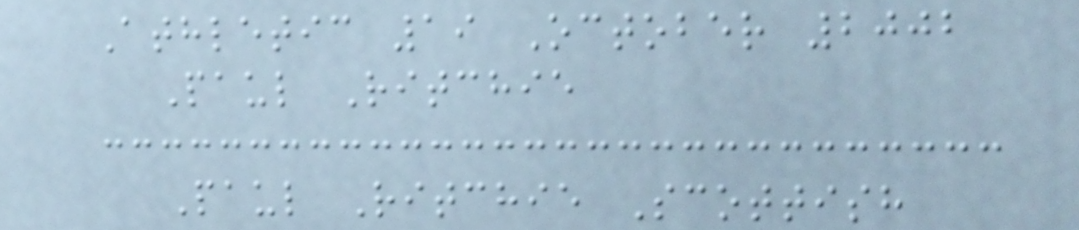Athletic 19 October 2002
Paul Ritchie
Paul Ritchie Scottish
